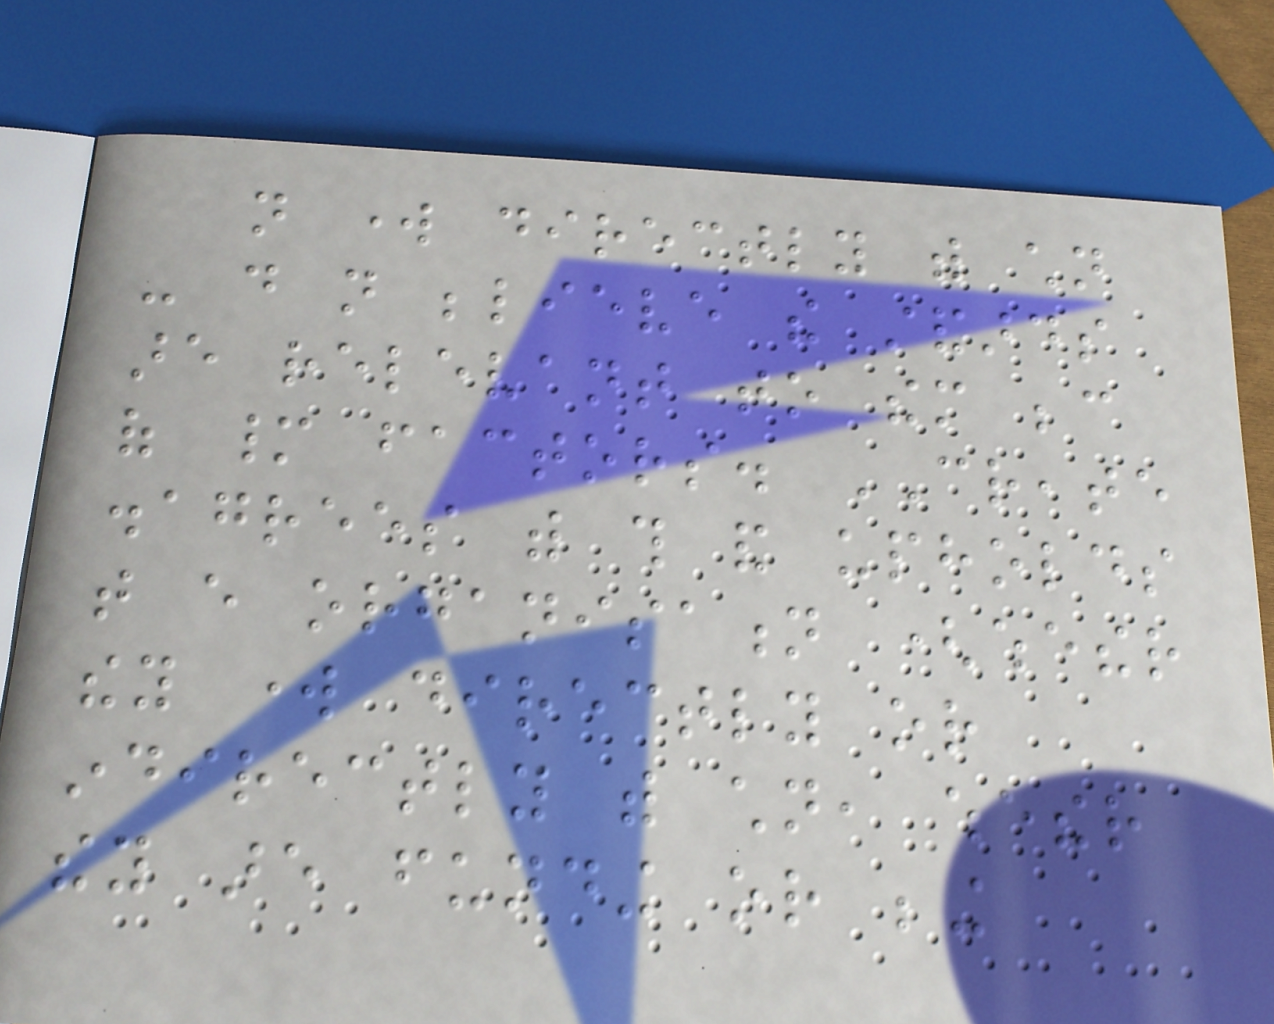not work directly with children
- do not believe the standards
are relevant to them because
of many factors. CREATE
disagrees with this and upholds
that every organisation (whether
they work directly or
indirectly with children, whether
they are funding or being
